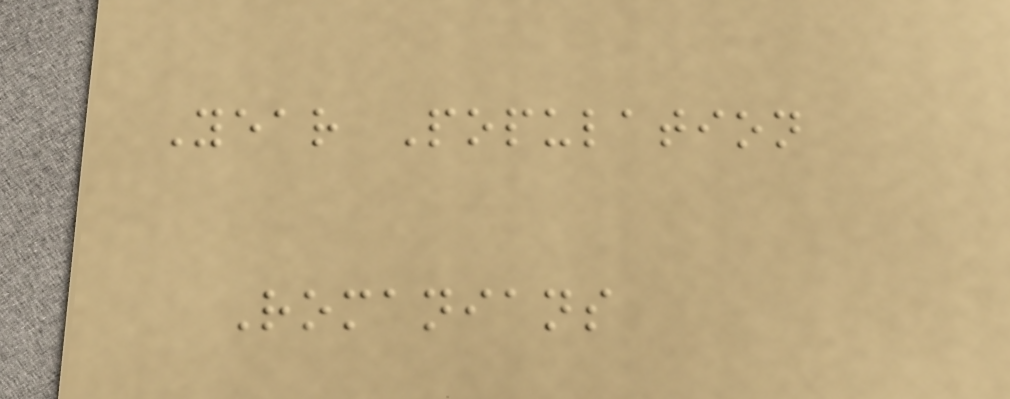Year Population
Romanians
